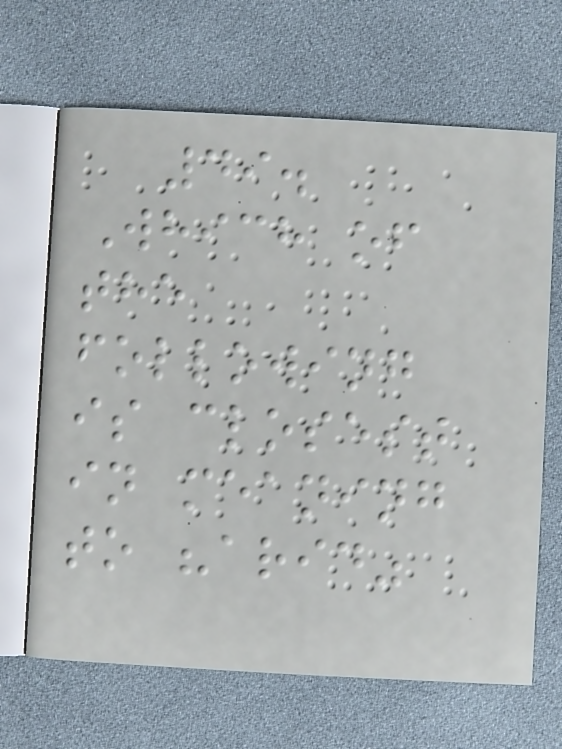49.
Which of
the
following
is closest
in meaning
to "arid"
